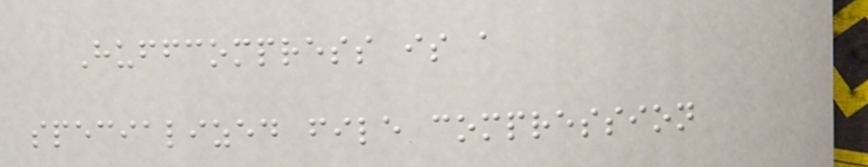Huffcompress is a
specialized file compression
